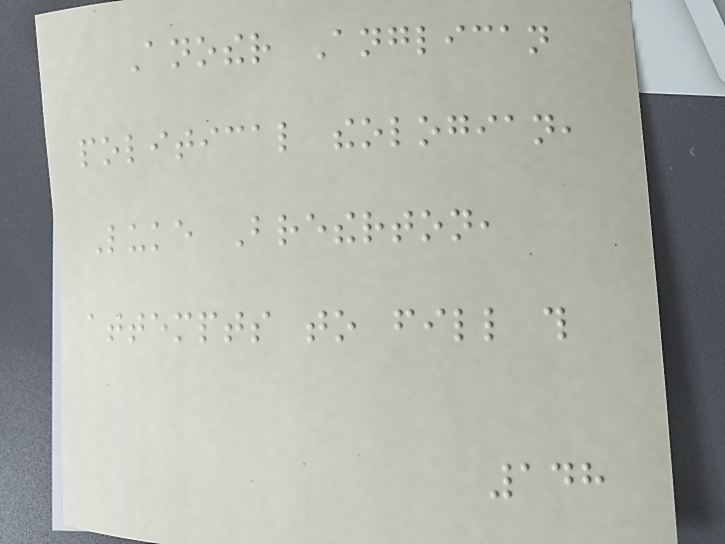Another Anglican
political theologian,
Luke Bretherton,
attempts to fill this
148
